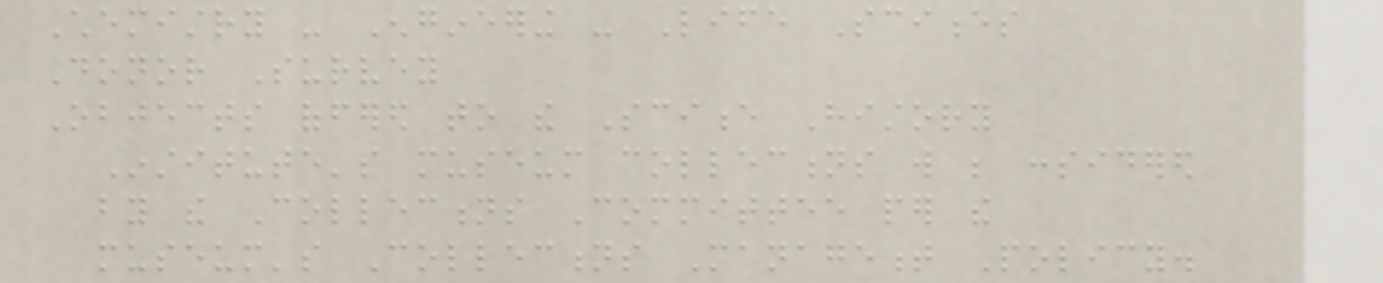Chemistry - Engineering - Life Sciences
Donor Survey
Objects offered to the Science History
Institute's museum collections will be considered
by the Collections Committee per the
museum's Collections Management Policy.
